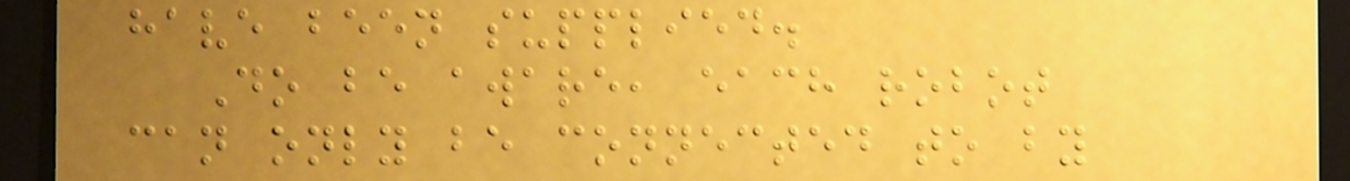have been supplied.
Do be aware, each robot
can only be connected to by
